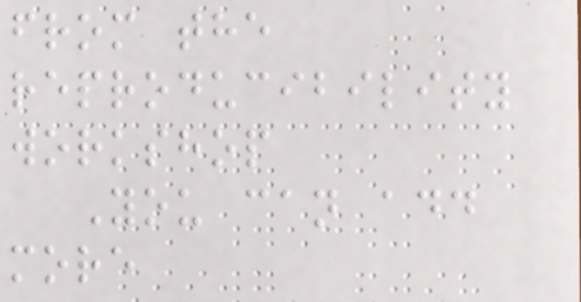from the
reproducibility
workshop
You can add
more
